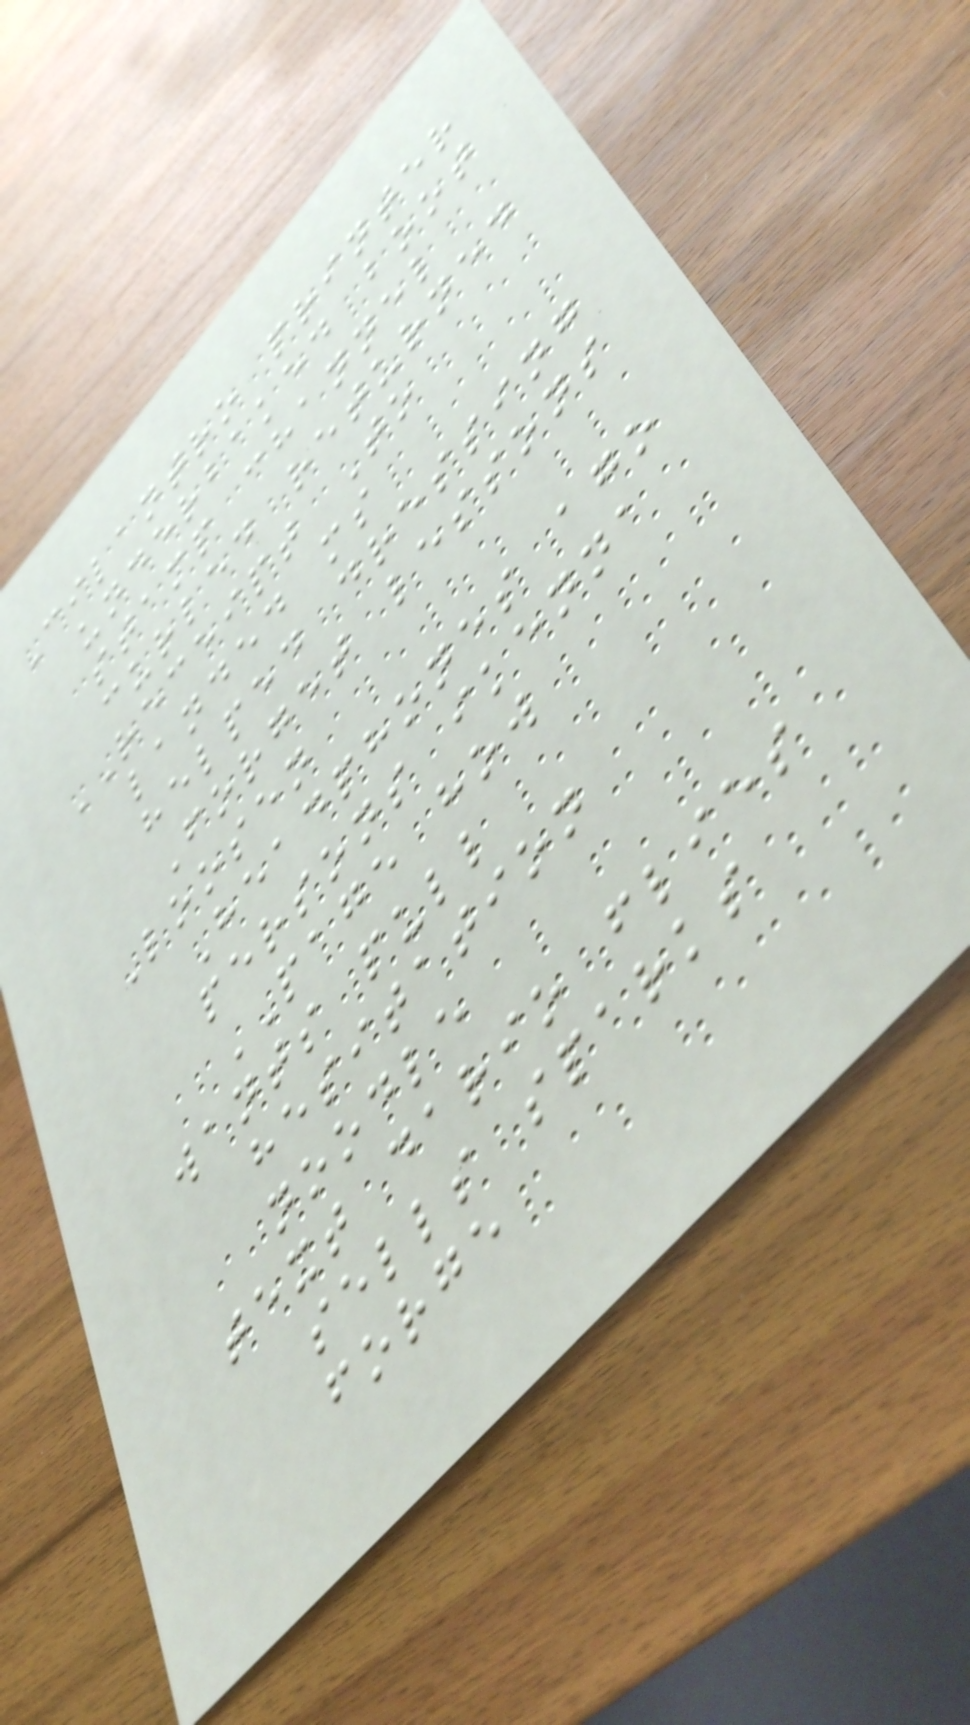Cilantro printer
underbaked boot
stamp channel
curled returned
RECEIPT To
landed ms
helped dressing
Forget lessons
Loosen
Headphones ago
persons ikenna
PAGE how
wants pull
hesitation
noodle
text dario flies
sells sparks
forge
